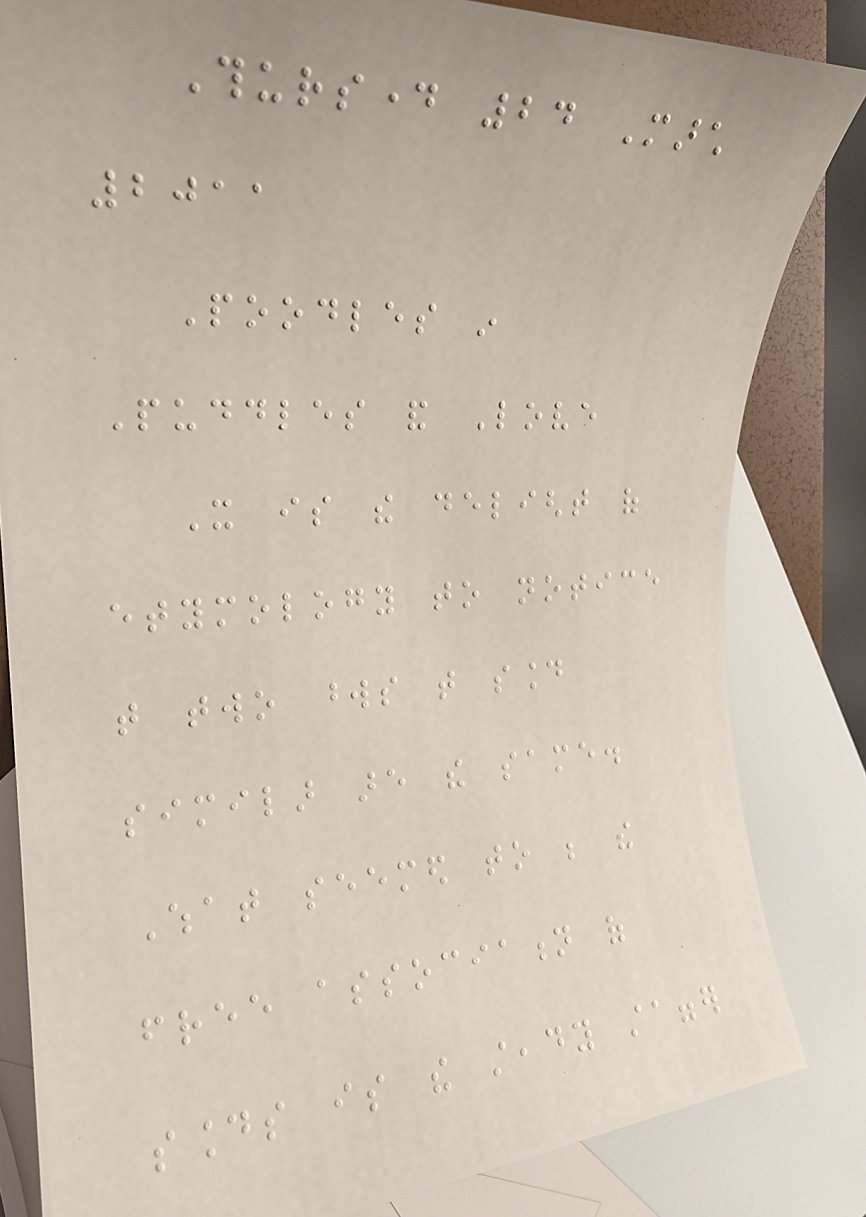Thursday 24 March
2011
Poodles in
Puddles and Love
It is the delight of
etymology to notice
that two words that sound
similar are the same.
What seemed to be the
free association of
sounds is the steady stagger
